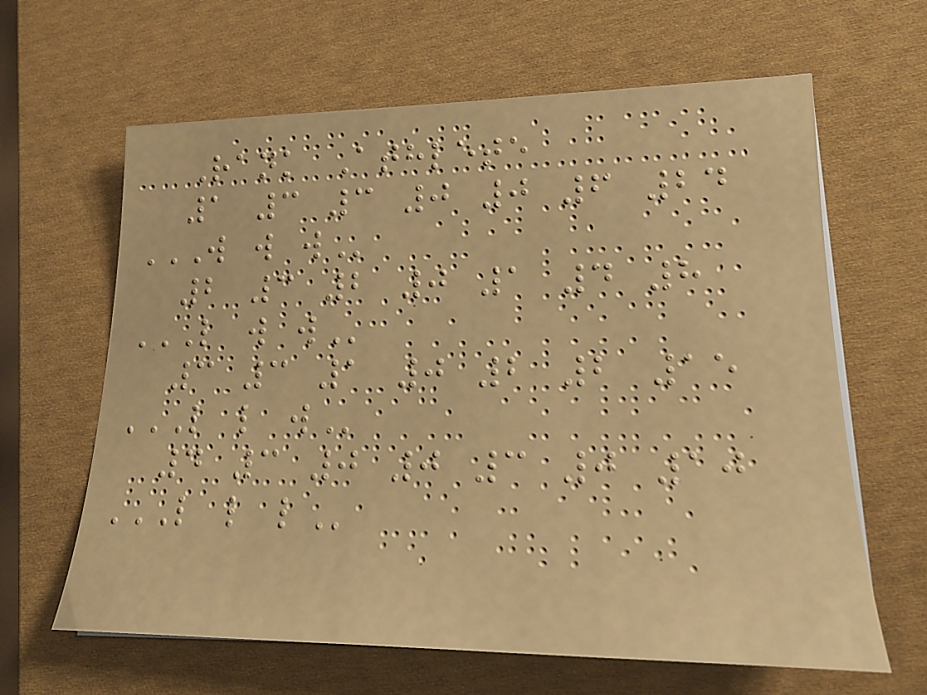Rank Athlete
1 3 3 0 0 6 24
W W W
2 3 2 0 1 4 8
L W W
3 3 1 0 2 2 15
L L W
4 3 0 0 3 0 10
L L L
